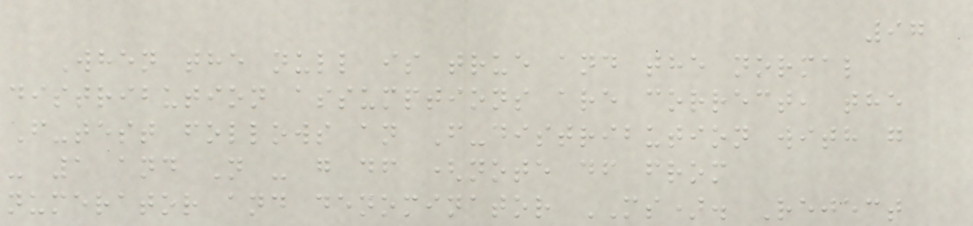97
When the null is true and the normal
distribution assumptions are correct, the
F-test follows an F-distribution with g
- 1 and N - g df (note df from
numerator and denominator MS). Reject
